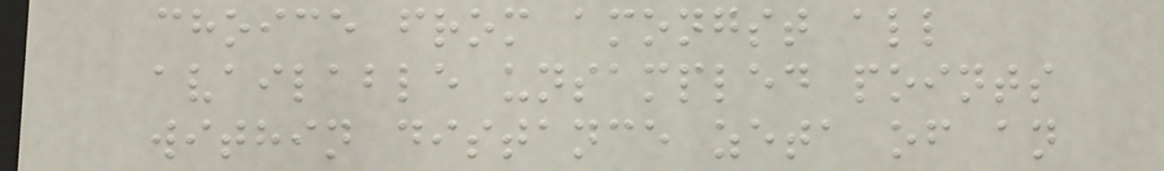choice from amongst all
available unsampled points
within distance zeta of an
